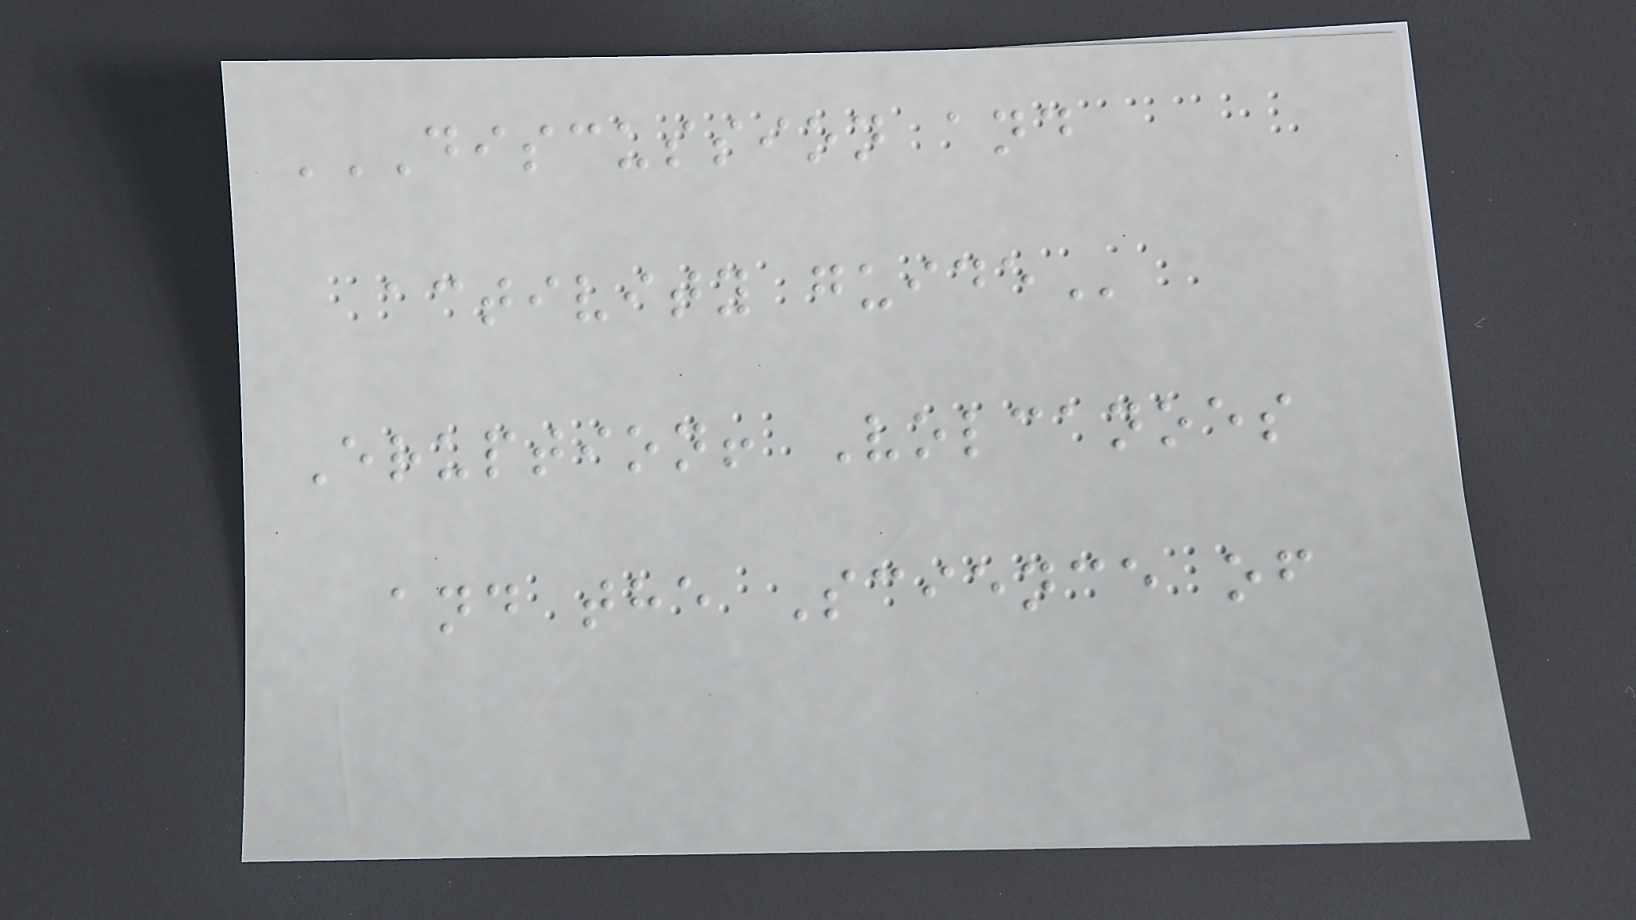DISCUSSION AND
ACTIVITY GUIDE
Eruption! Volcanoes
and the Science of
